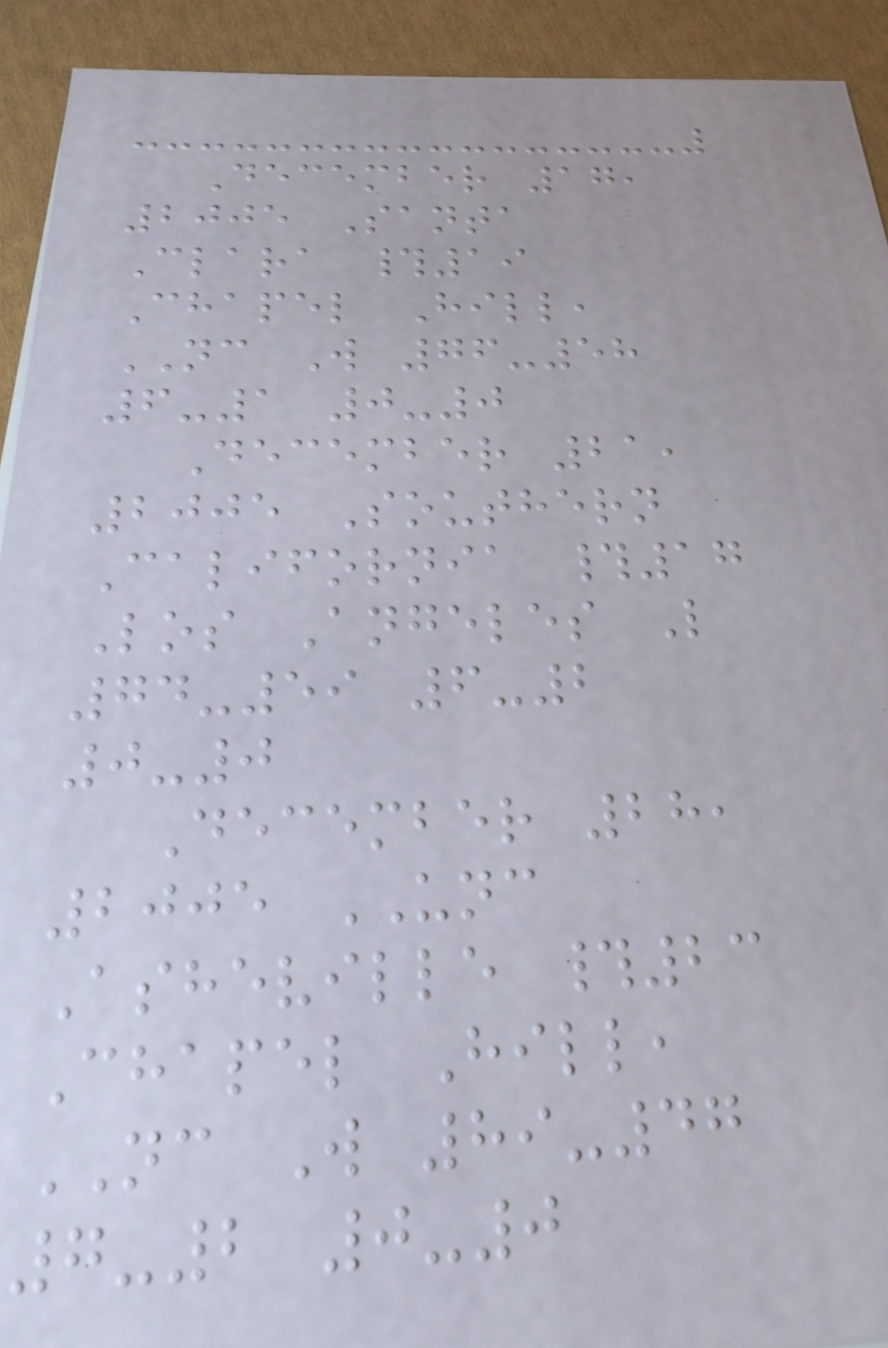December 17,
2005 Santa
Clara #19
Chapel Hill,
NC W 76-58
6-1 0-0
December 21,
2005 Southern
California #17
Los Angeles L
74-59 6-2
0-0
December 28,
2005 UNC
Asheville #23
Chapel Hill,
NC W 89-47
7-2 0-0
